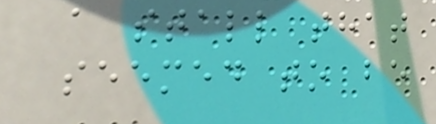a stall that
seemed to be
